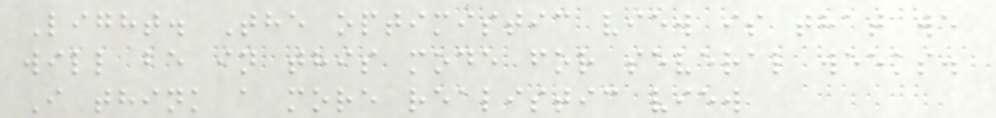Light. The optimistic view is that we
will be in this mode for several weeks.
I think a more realistic view
